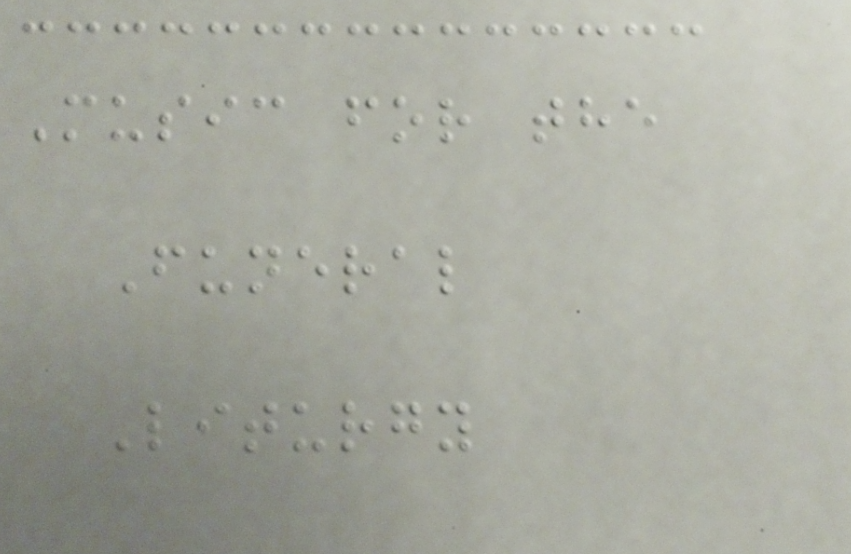Music for the
Funeral
Liturgy
